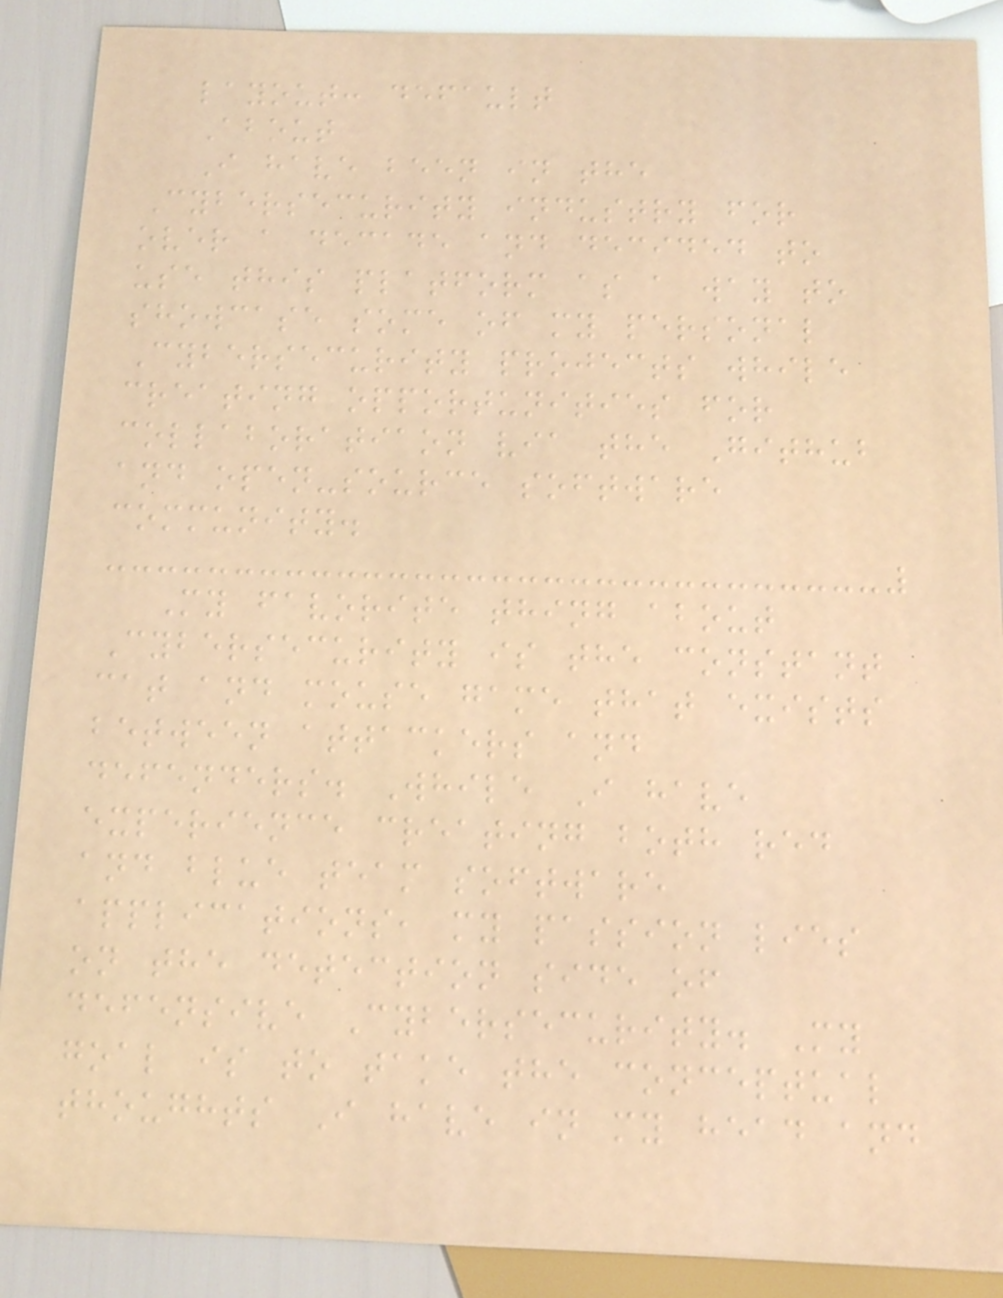layout: default
About
I have been in the
Cybersecurity industry for
over a decade and decided to
use this platform as a way to
showcase some of my personal
Cybersecurity projects while
creating opportunities for
collaboratiaon via the Github
and open-source software
community.
My favorite thing about
Cybersecurity is the constant
cat and mouse game that exists
between attackers and
defenders. While I have
experience creating both red
and blue team software
applications, my passion lies
on the detection side of
defensive Cybersecurity. My
goal is to take the conceptual
thoughts I have in my head and
